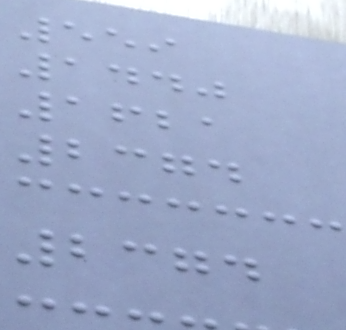559
1440
1621
2374
2374
